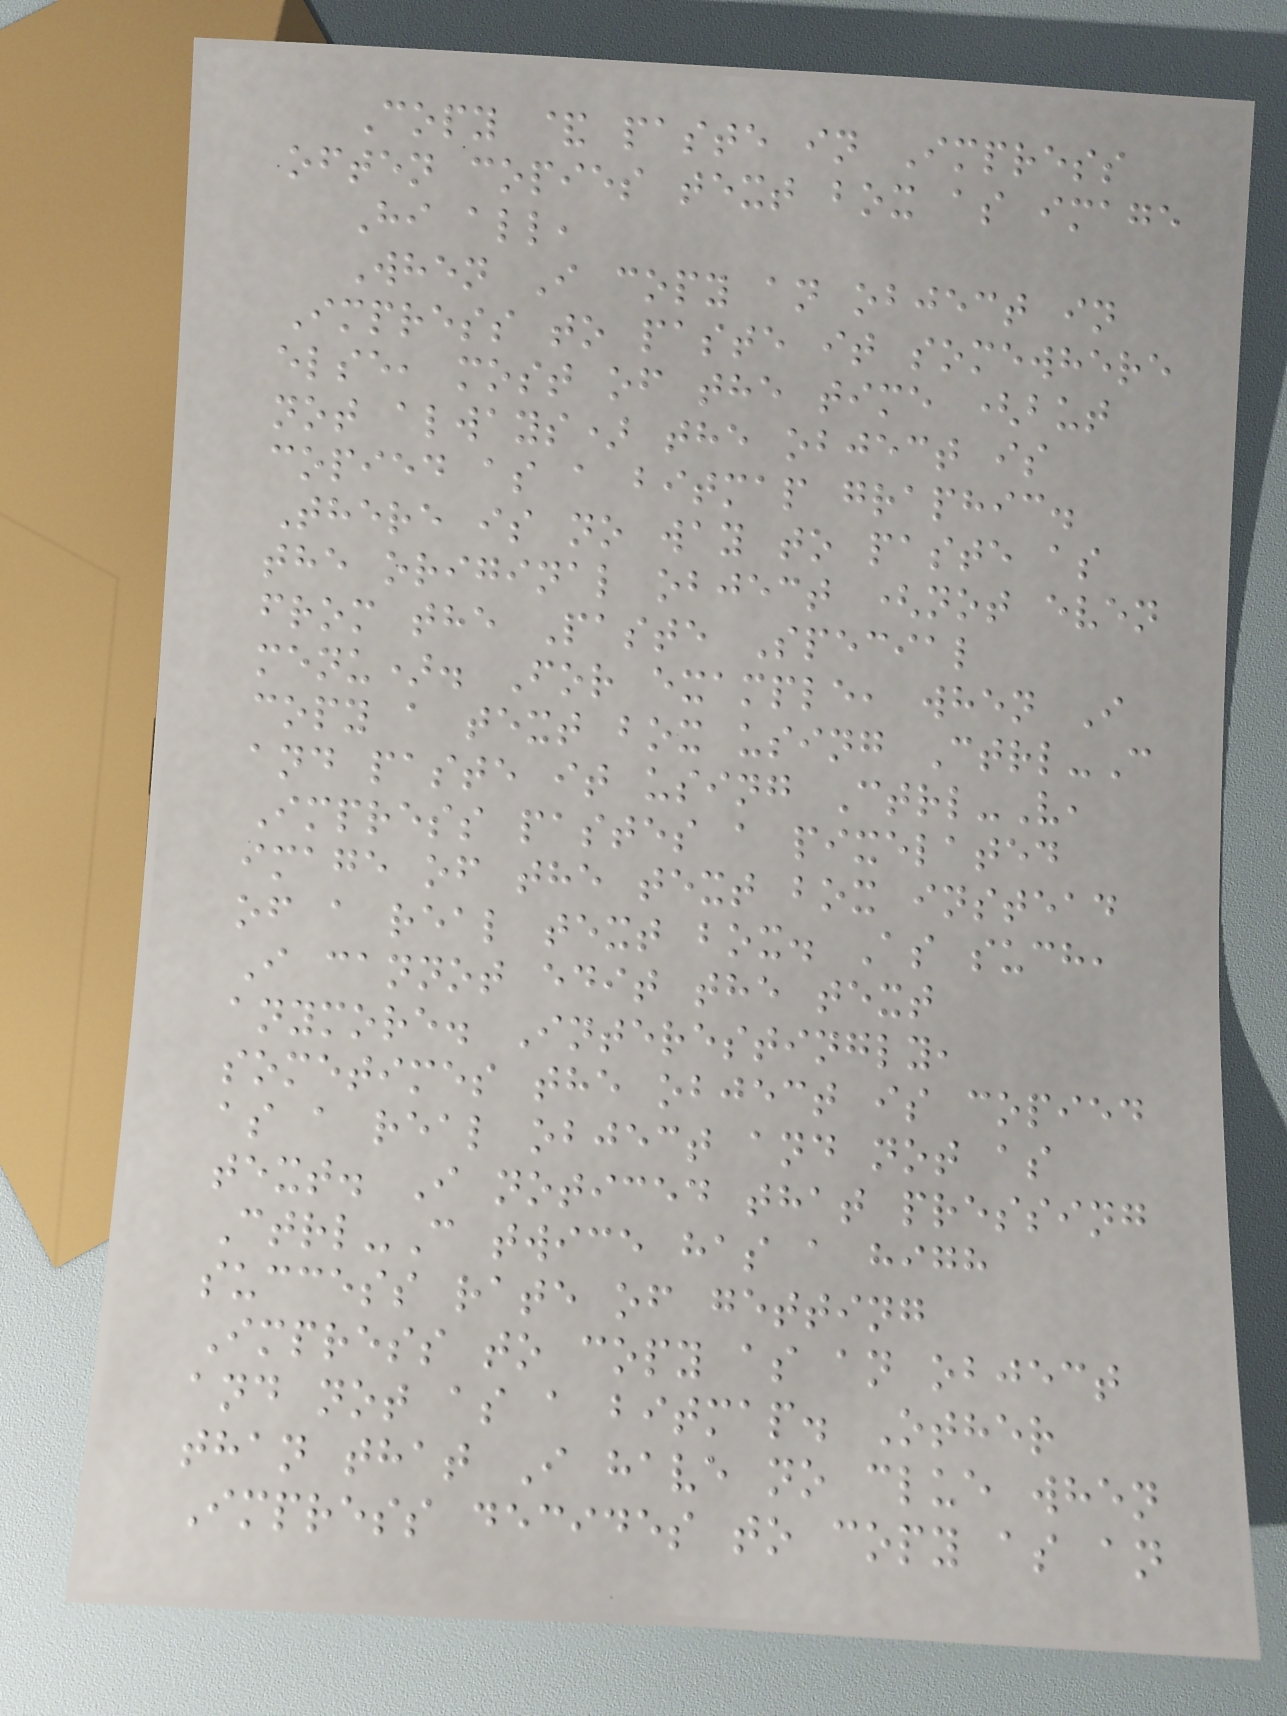Copy & paste in Impress
often copies text box as image
Hi all,
When I copy an object in
Impress to paste it somewhere
else, most of the time (but
not always) the object is
copied as a bitmap graphic.
There is no way to paste as
the original object (not even
from the Paste Special
menu). For example, when I
copy a text box using Ctrl-C
and paste it using Ctrl-V,
Impress pastes a pixelated
image of the text box instead
of a real text box. As such,
I cannot edit the text
anymore. Interestingly,
sometimes the object is copied
as a real object and not as
text. I noticed that pressing
Ctrl-C twice has a high
success rate of getting
Impress to copy as an object
and not as a bitmap. Other
than that I have no clue when
Impress decides to copy as an
